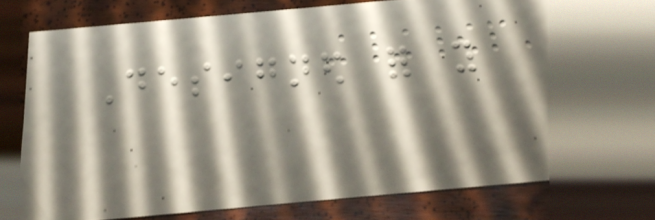Designed for you
